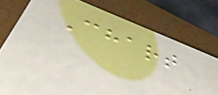Chart
